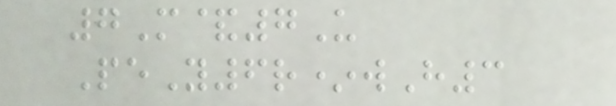7M&7U
PeY6r*wH3
